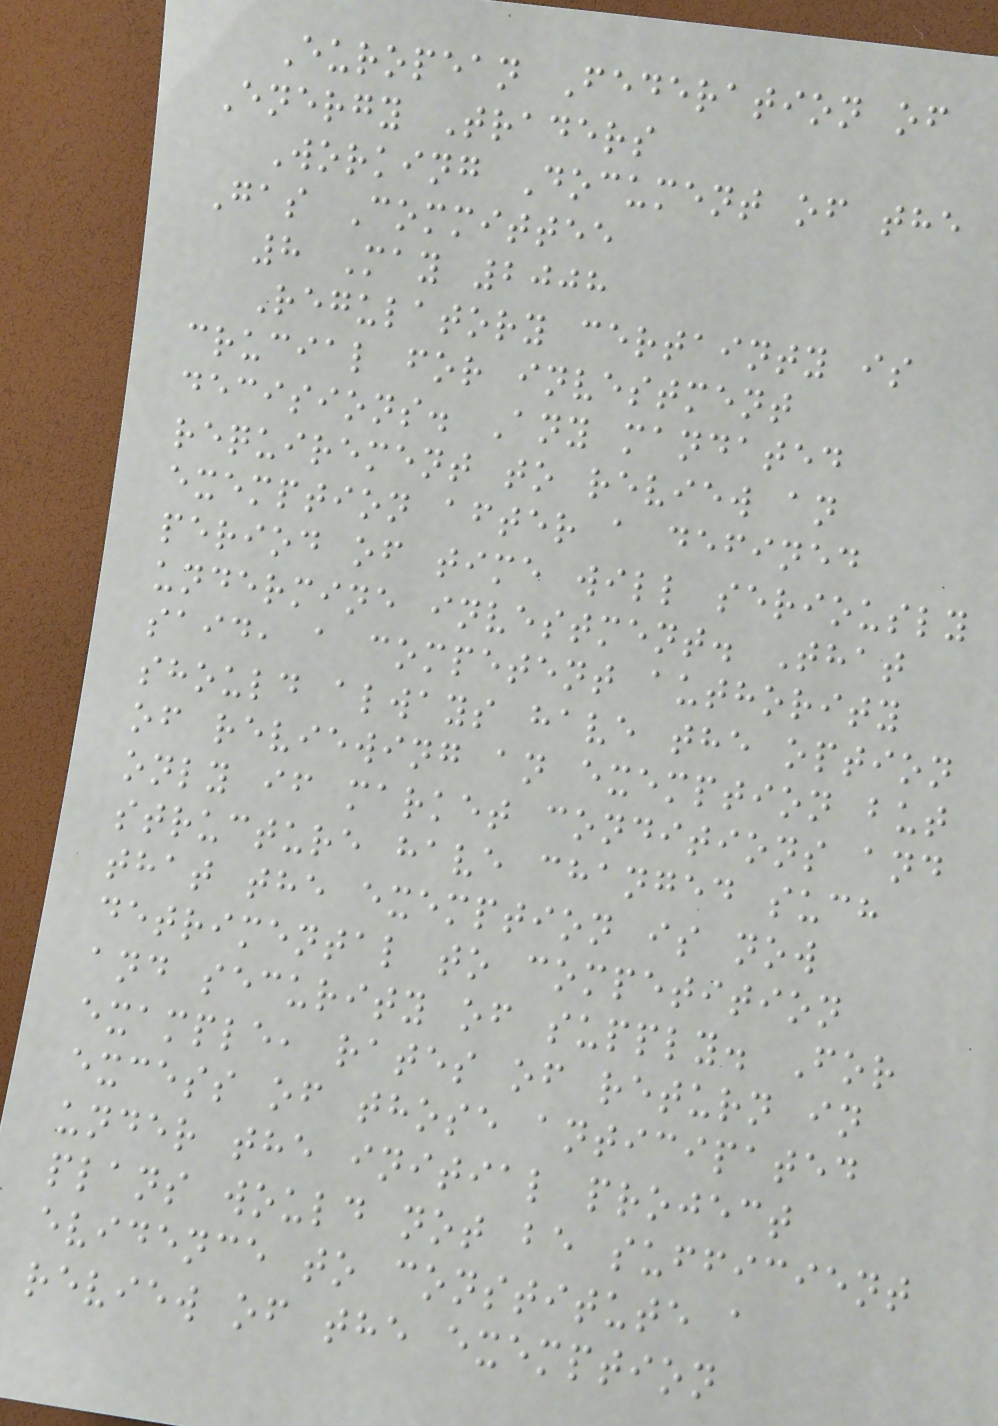European Federation of
Energy Traders
Working Document of the
Gas Committee
8 May 2008
Regulatory certainty is
crucial for investment
decisions. Any mandated
requirement to review an
exemption after a defined
period of time will seriously
undermine investment. That
said, a competent authority
should always have the option
of reviewing an exemption but
only if market conditions and
structure have changed such
that the exemption is now
detrimental to competition
and security of supply. For
example, rates of return in
excess of those anticipated
under the initial project
plans would not be sufficient
evidence to constitute a
review of the exemption
